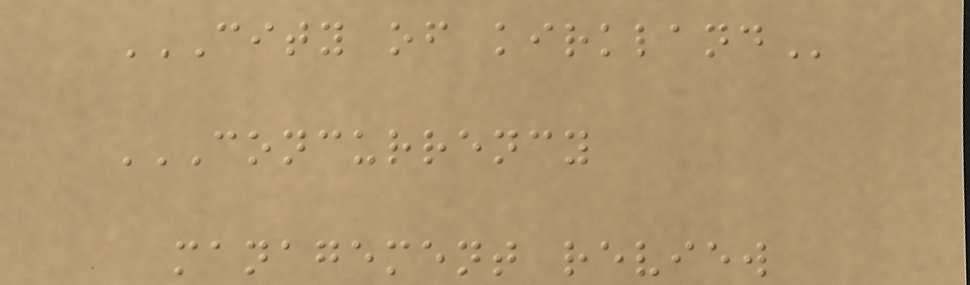CITY OF KIRKLAND
CONCURRENCY
MANAGEMENT REVIEW
